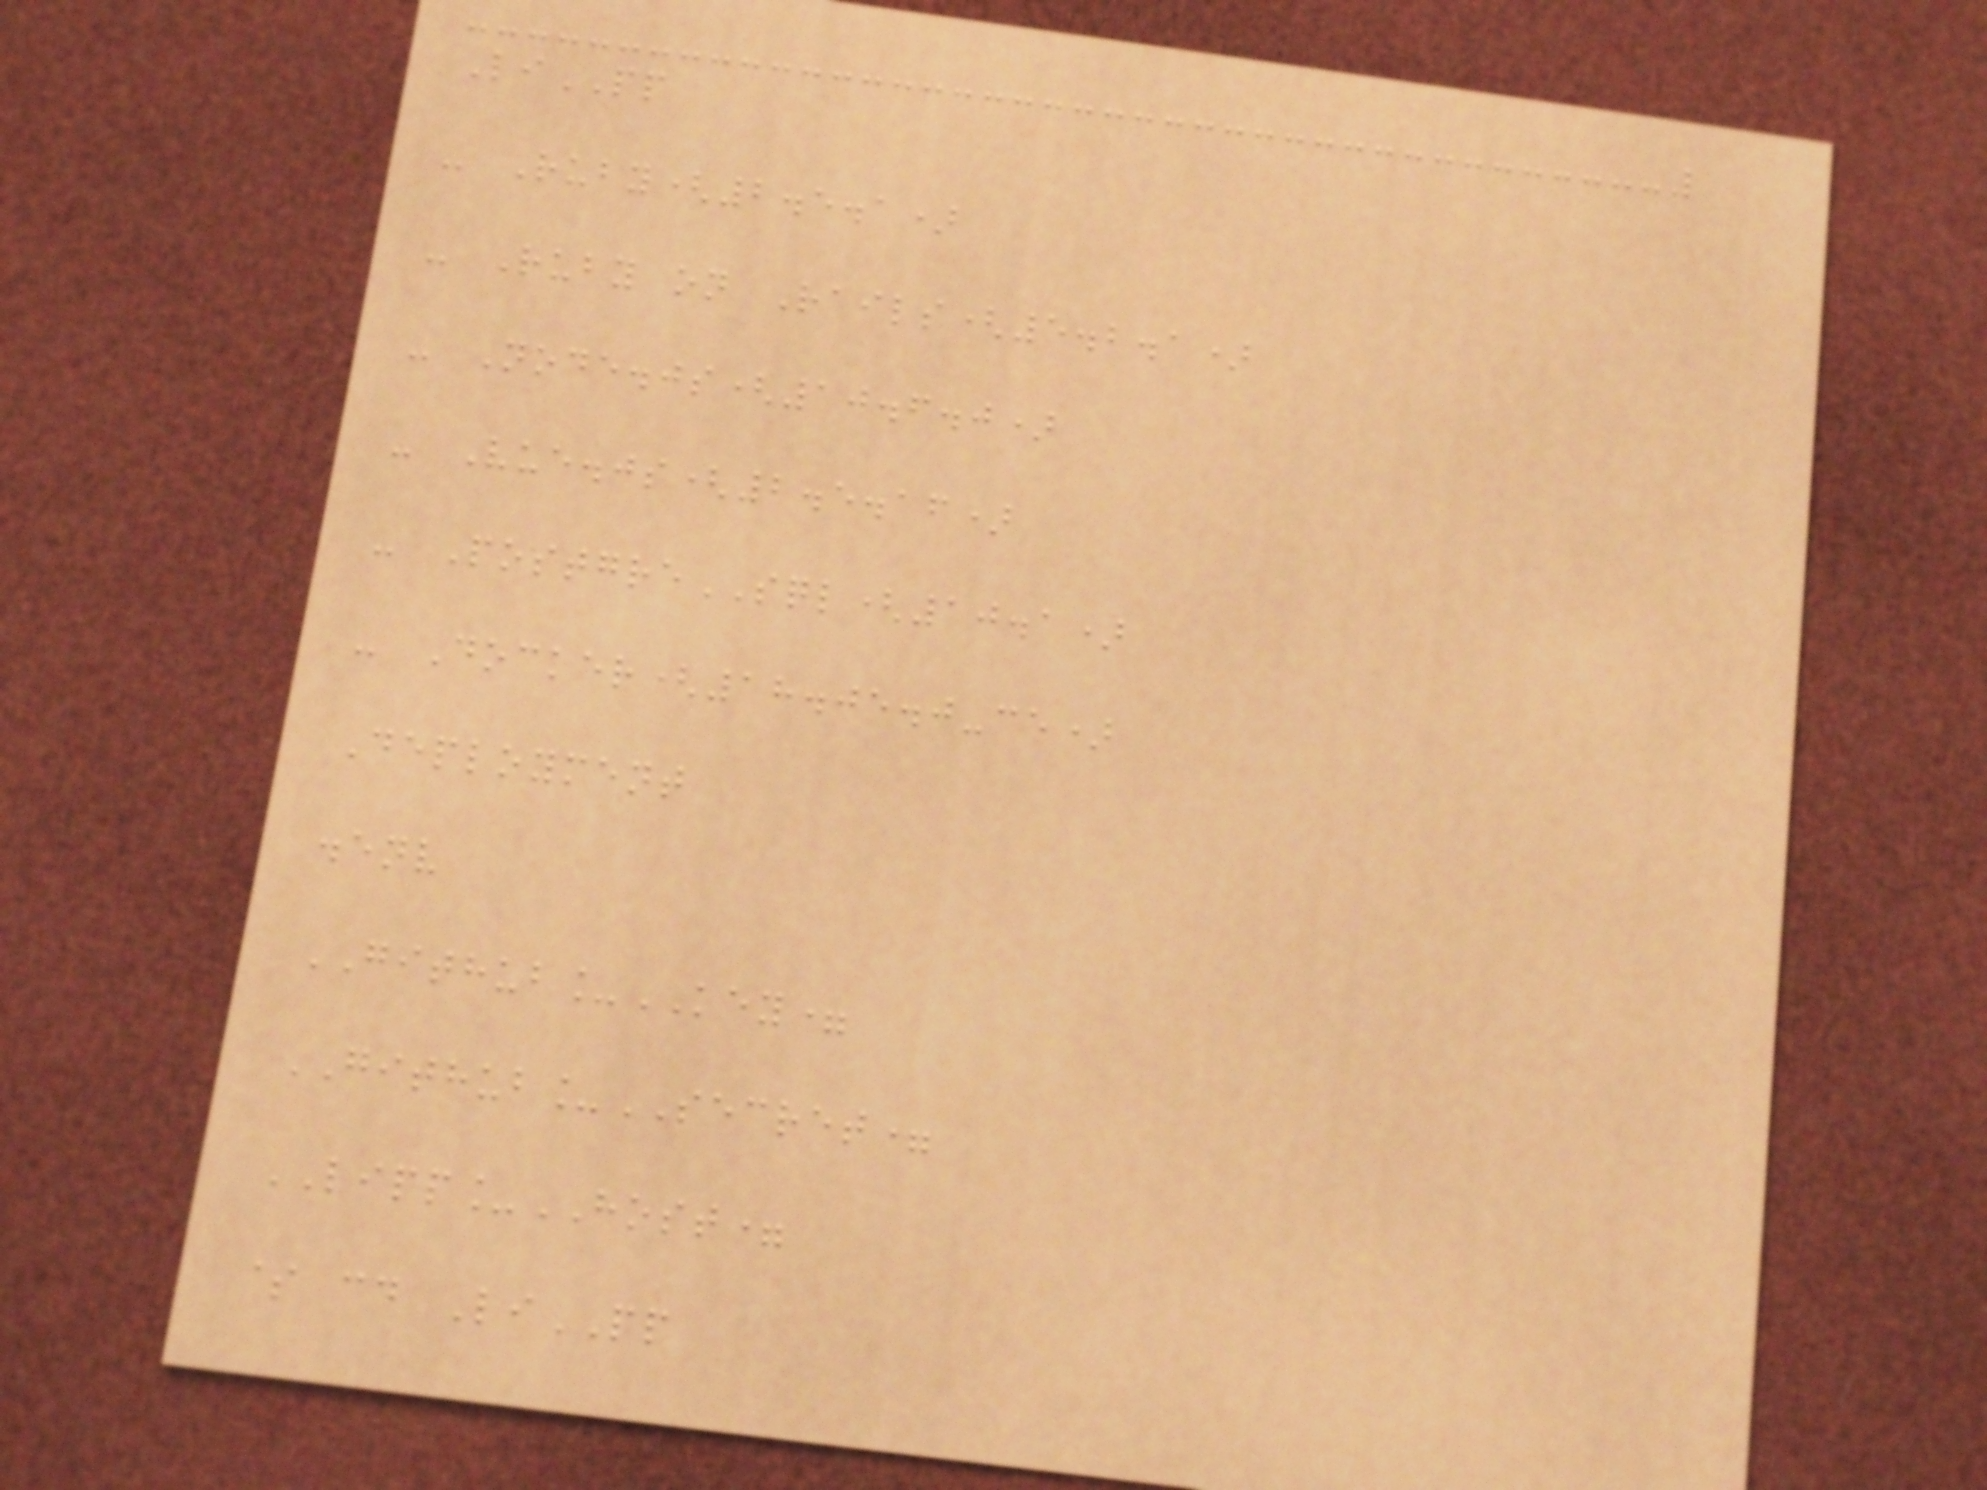LiPP
- Ruby(2.5.1)
- Ruby on Rails(5.2.1)
- Node.js(10.6.0)
- Vue.js(2.5.16)
- PostgreSQL(10.1)
- Docker(18.05.0-ce)
Deployment
.env
GITHUB_KEY=
GITHUB_SECRET=
LIPP_HOST=
$ cd LiPP
